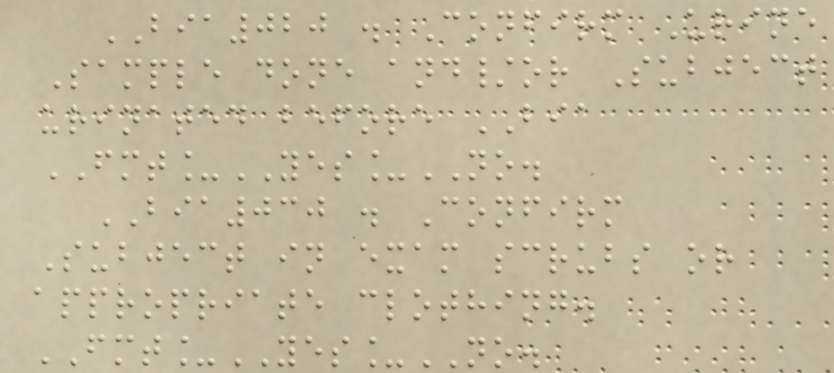BIA020 . Confirm Urine
Sample done and/or Subject
urinated before BIA
FMT_YES_NO.
BIA030 . Confirm
Subject in exam scrubs or
appropriate clothing.
FMT_YES_NO.
